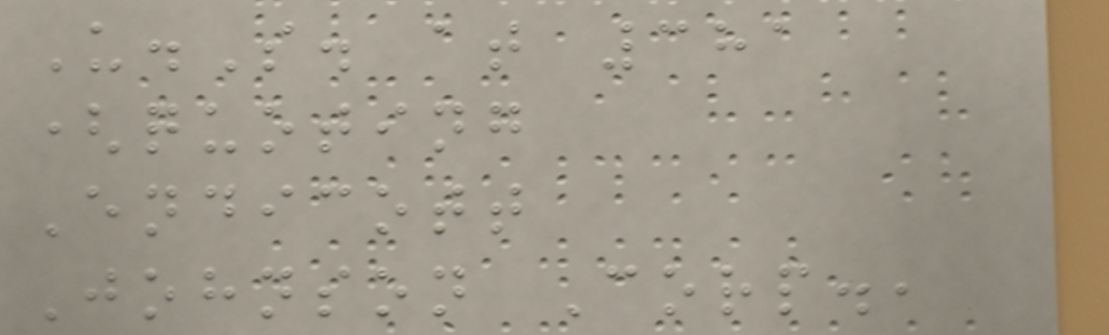U.S. at 381
(quoting
Endicott
Johnson Corp.,
